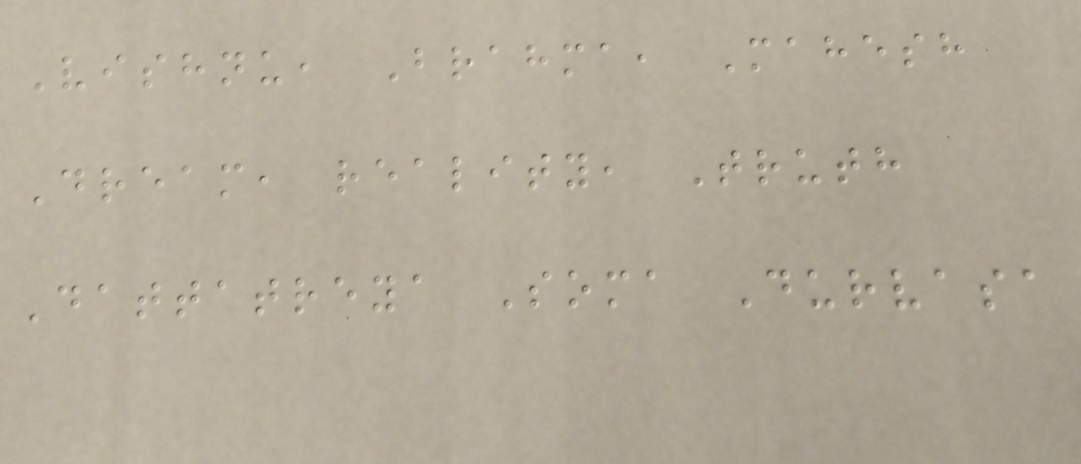Vishnu, Brahma, Mahesh
Dream, reality, Truth
Dattatreya Soma Durvasa
